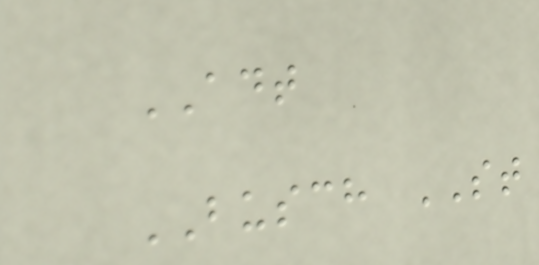ADT
BUSCH ST
